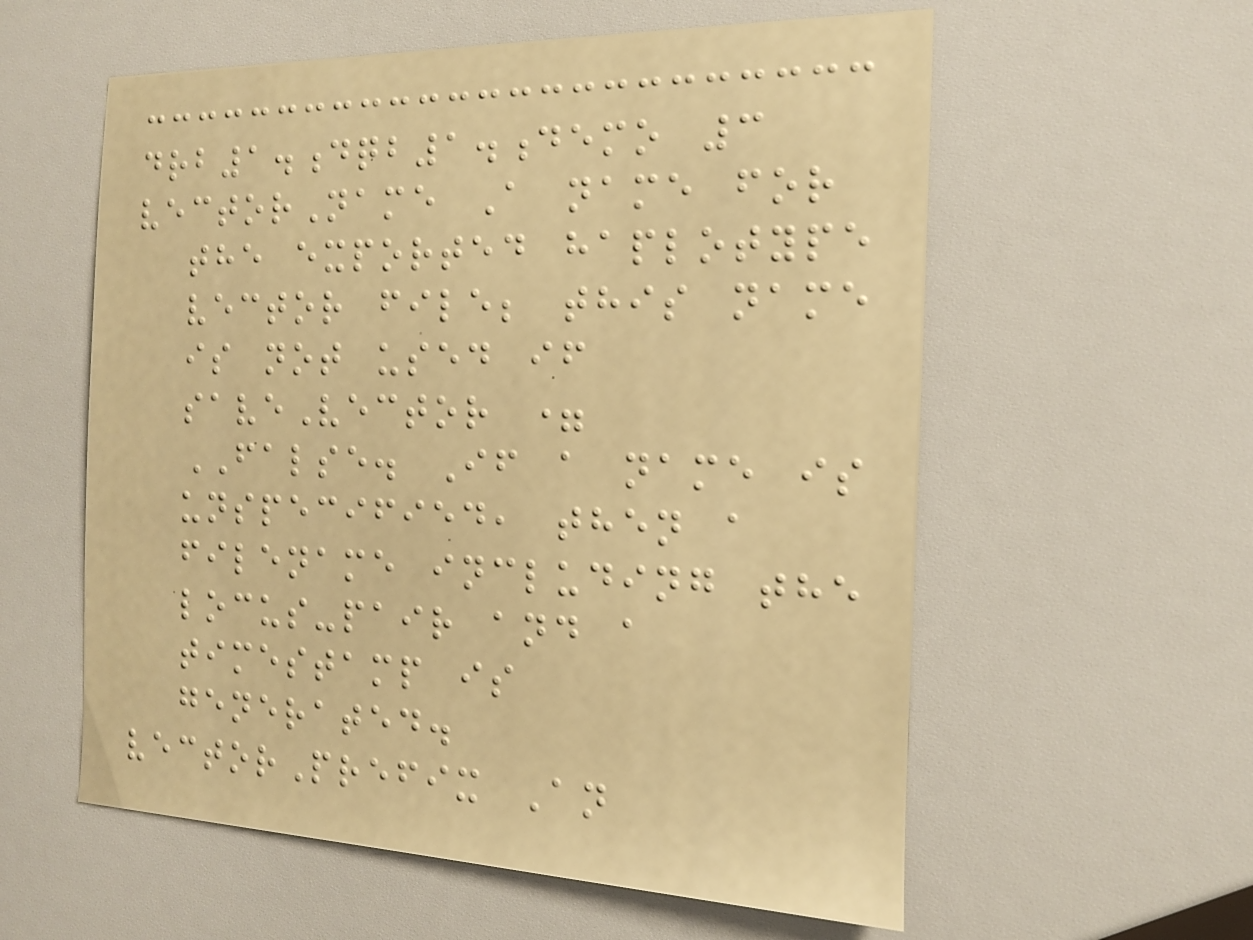drb1.dqb1.demo 3
vectorName A name for
the exported haplotype
vector file; this name
is not used if
saveVector =
FALSE. If a name is
unspecified, then a
filename including the
locus-pair and a
timestamp is
generated.
vectorPrefix An
